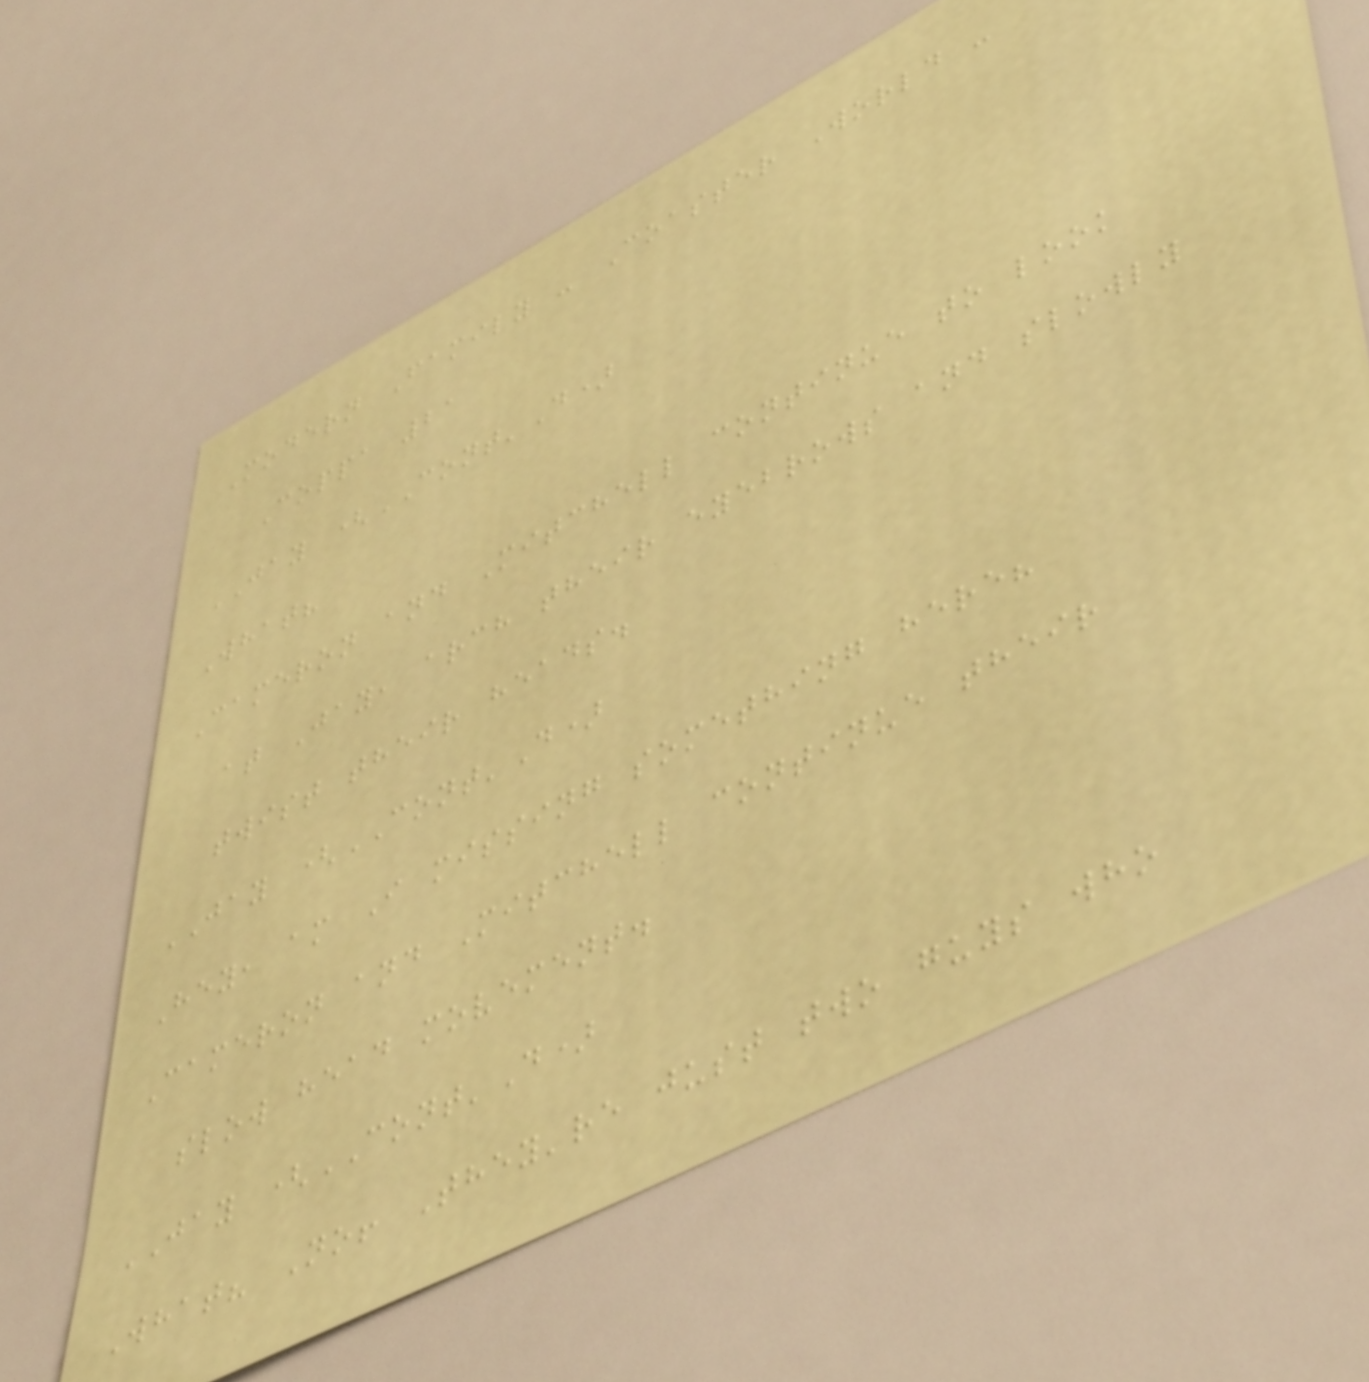Modern Family - Coaster World -
Coppa 21
JAY (CONT'D)
What?
Cameron and Mitchell continue to look
at Jay, arch their eyebrows and slowly
twist their heads.
JAY (CONT'D)
Hey, am I missing something here?
Cameron and Mitchell continue their
slow head movement.
JAY (CONT'D)
What? No! They're just two guys who
